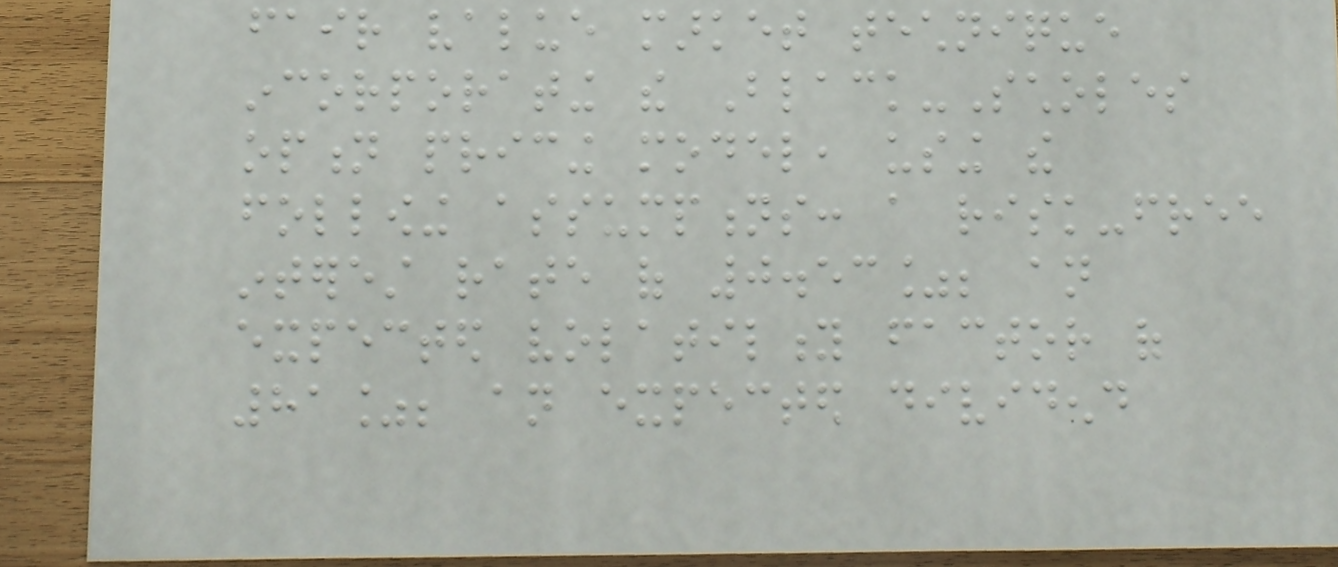fair value market technique
incorporating the Black-Scholes
option pricing model, using the
following assumptions: a risk-free
interest rate of 0.53%; an
expected volatility factor of
81%; an expected dividend
